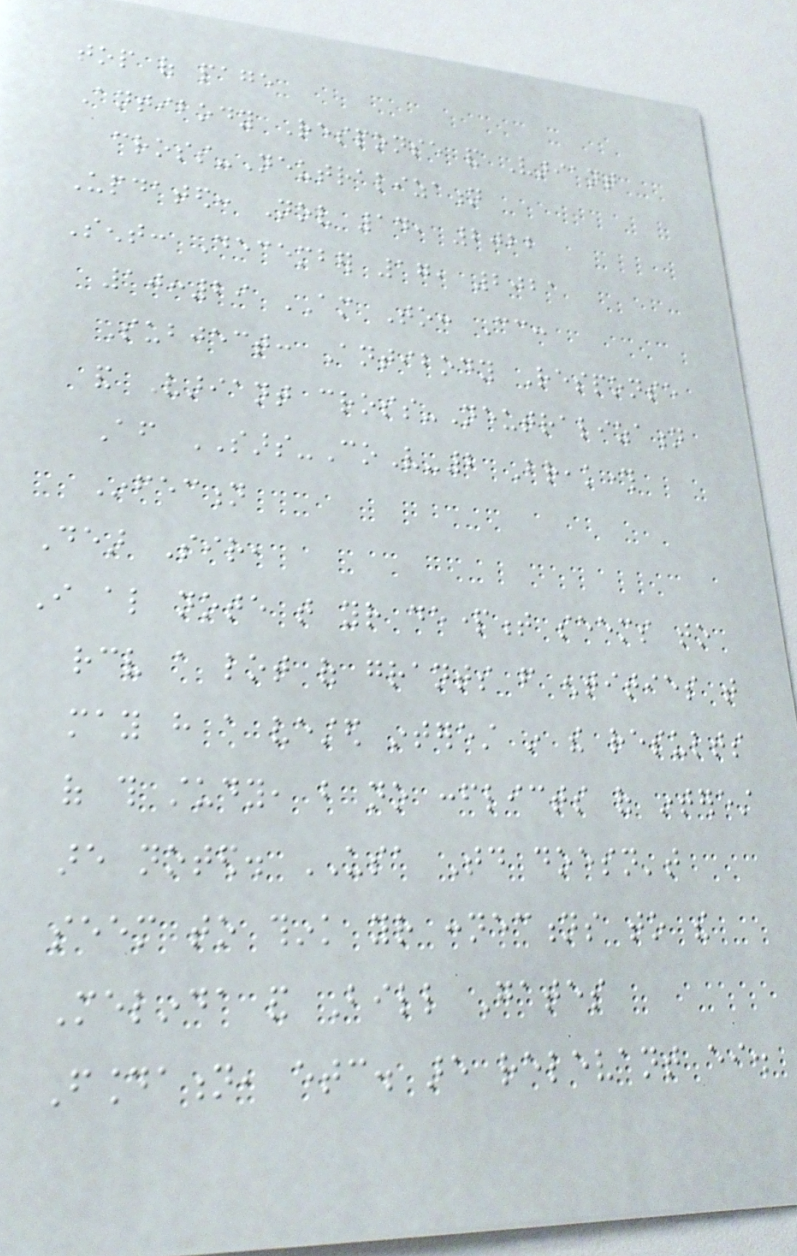top of page
Antibody Response and Variant
cross-Neutralization
Updated: Nov 14, 2022
Sent: December 17, 2021
10:29 AM To: Cc:
Subject: Antibody Response
and Variant cross-Neutralization
After SARS-CoV-2 Breakthrough
Infection
Dear Sir,
I also note that your department seems to
receive a lot of grants from entities that
may have a vested interest in the results
of this study, but no conflicts of interest
are noted. USA Today doesn't
seem to think your connections to the
Melinda and Bill Gates
Foundation, etc. are relevant either.
